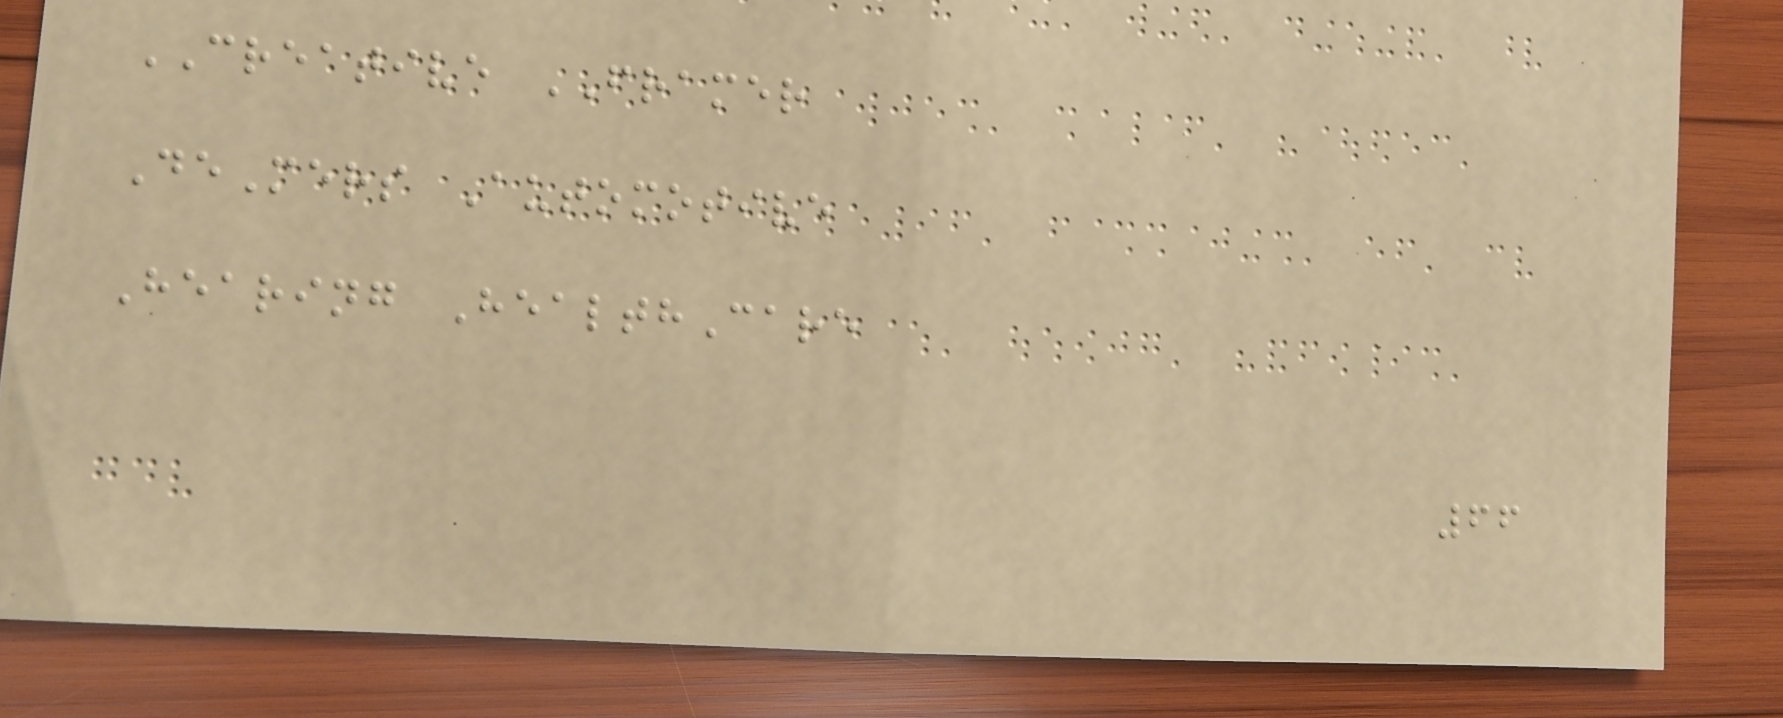CREATIVE FRAMER
DeMers Automotive
Hearing HealthCare
66
